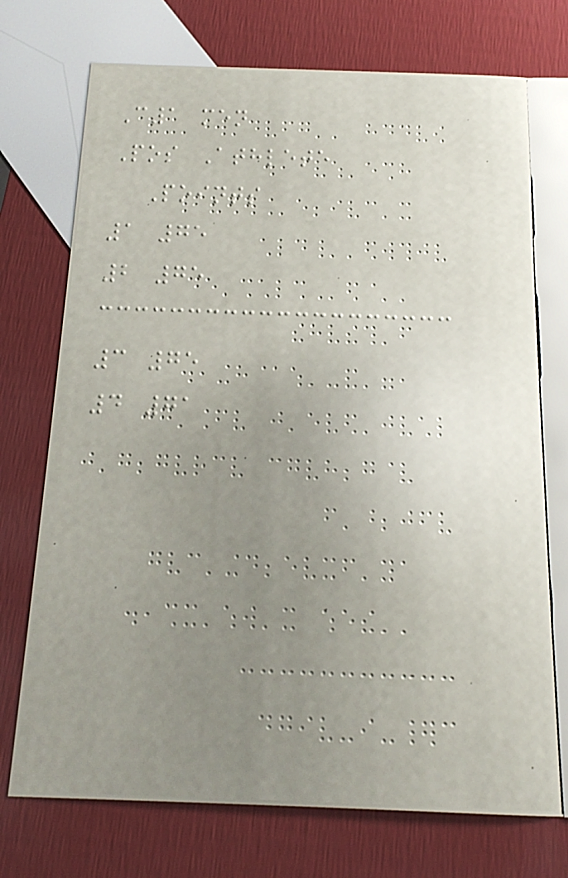C1 men
Pos Athlete
Points
1 75
2 75
3 75
4 71
